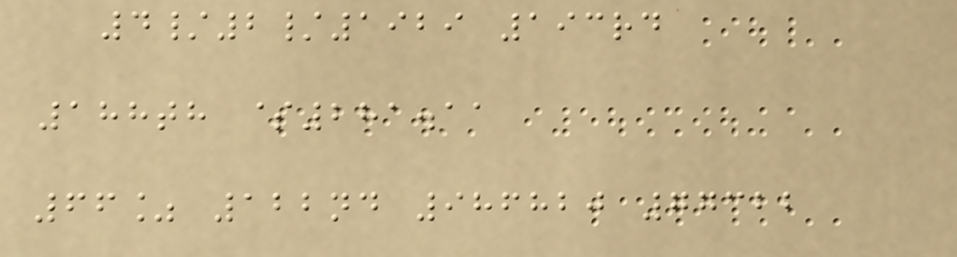4/2/1929 193rd
188th $281.11
66% 122nd 986820 77322
